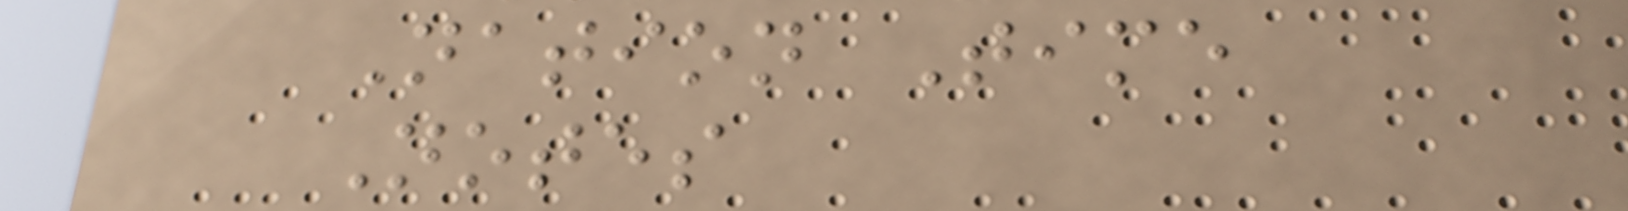Nation Time
Notes
